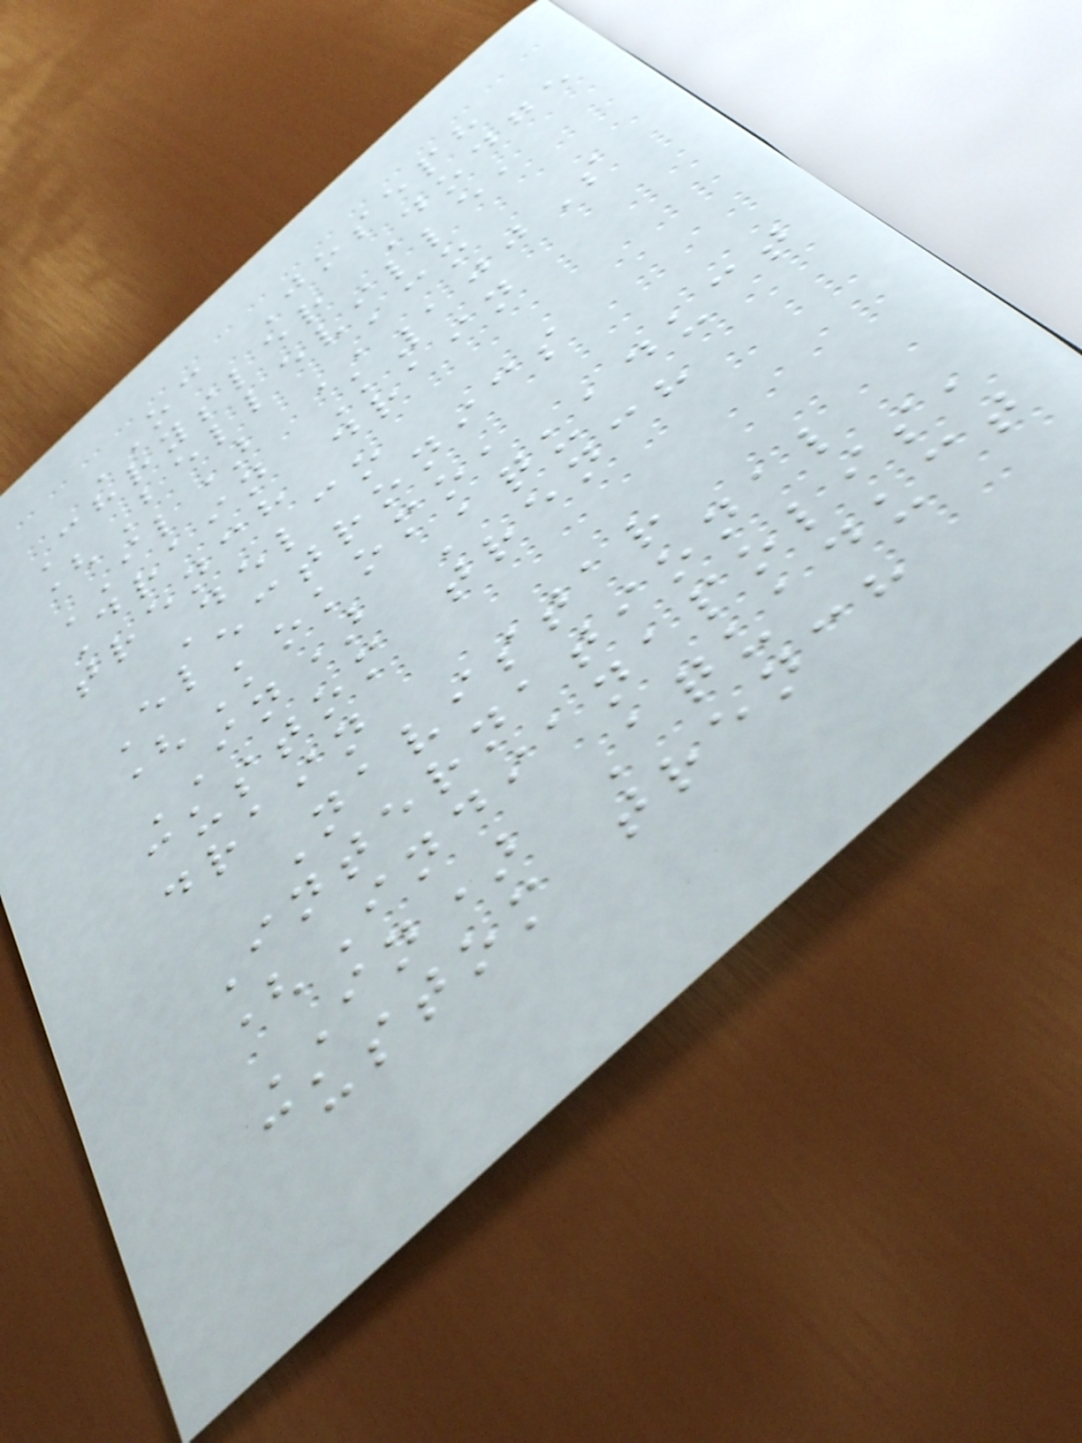OC Joseph
Chrysler Dodge
(Belleville,
IL) ACO
Drain K100S
trench drain
Delco
Electronics
(Kokomo,
IN) Aquaduct
custom trench
drain
Navistar
International
(Indianapolis,
IN) Aquaduct
custom trench
